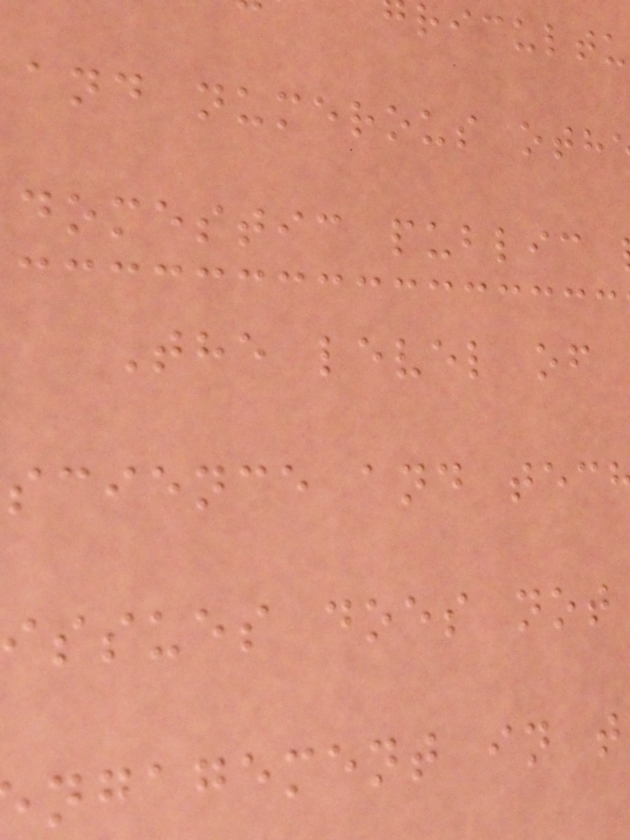and numerous oth
domestic public
The level of
science and tec
issues does not
ngagement in t
